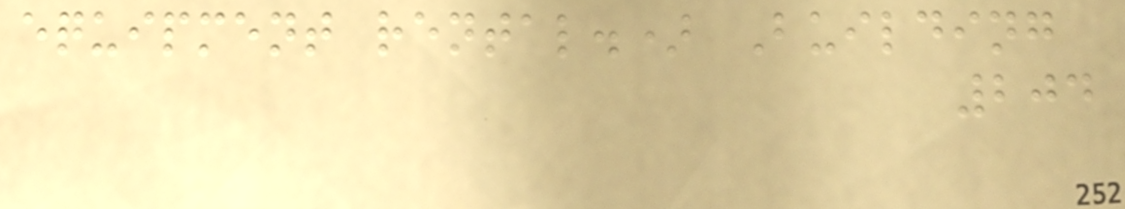equipment rental.) Building
204
